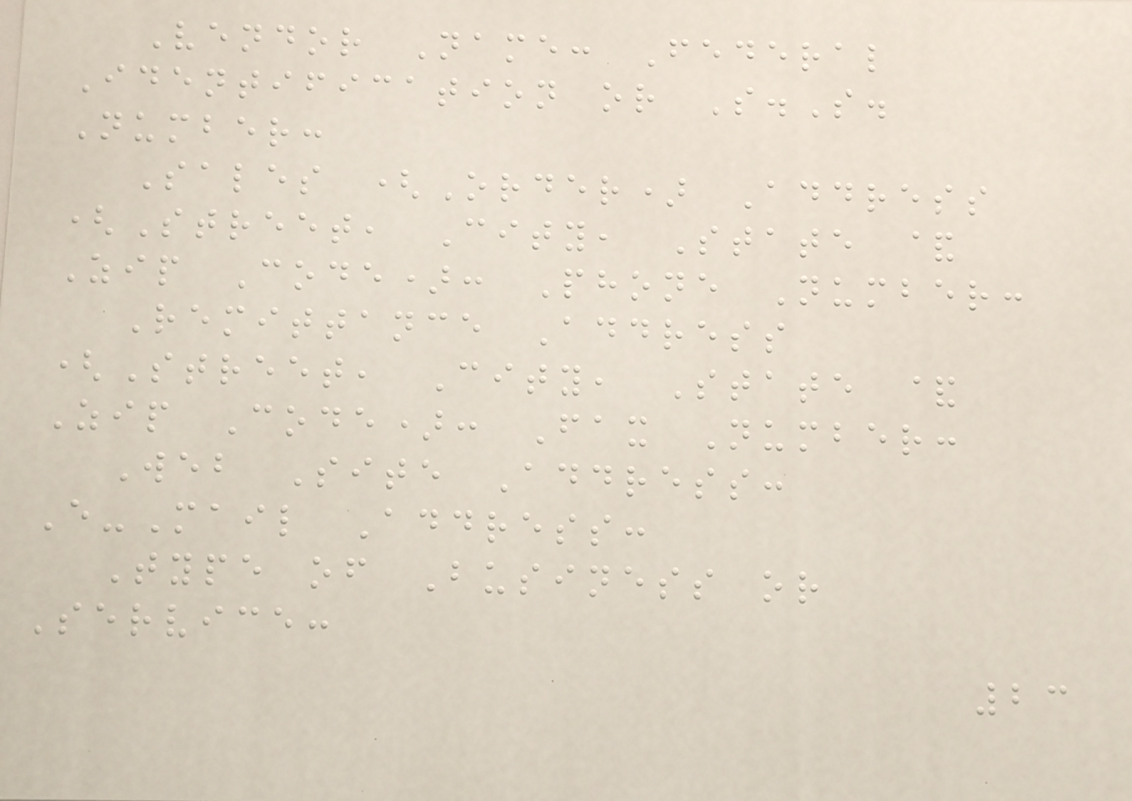Vendor Name: Federal
Identification or S.S.
Number:
Sales (Order) Address
(Street, City, State &
Zip Code): Phone Number:
Remittance Address
(Street, City, State &
Zip Code): Fax Number:
Web Site Address:
E-Mail Address:
Type of Business or
Service:
23
